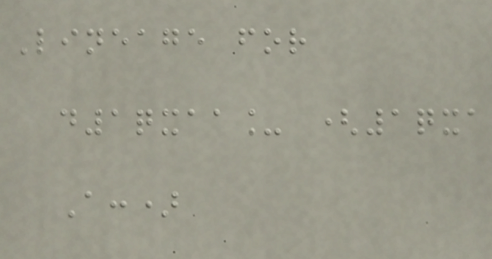Lineage for
d1qxaa_ (1qxa
A:)
